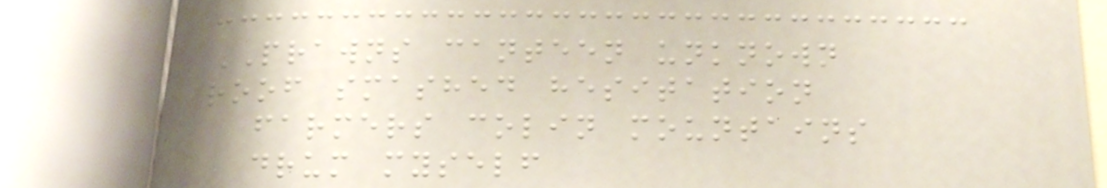PRAWNS canteen unknown
roof smashed hesitation
farmers colin mountains
drum myself
